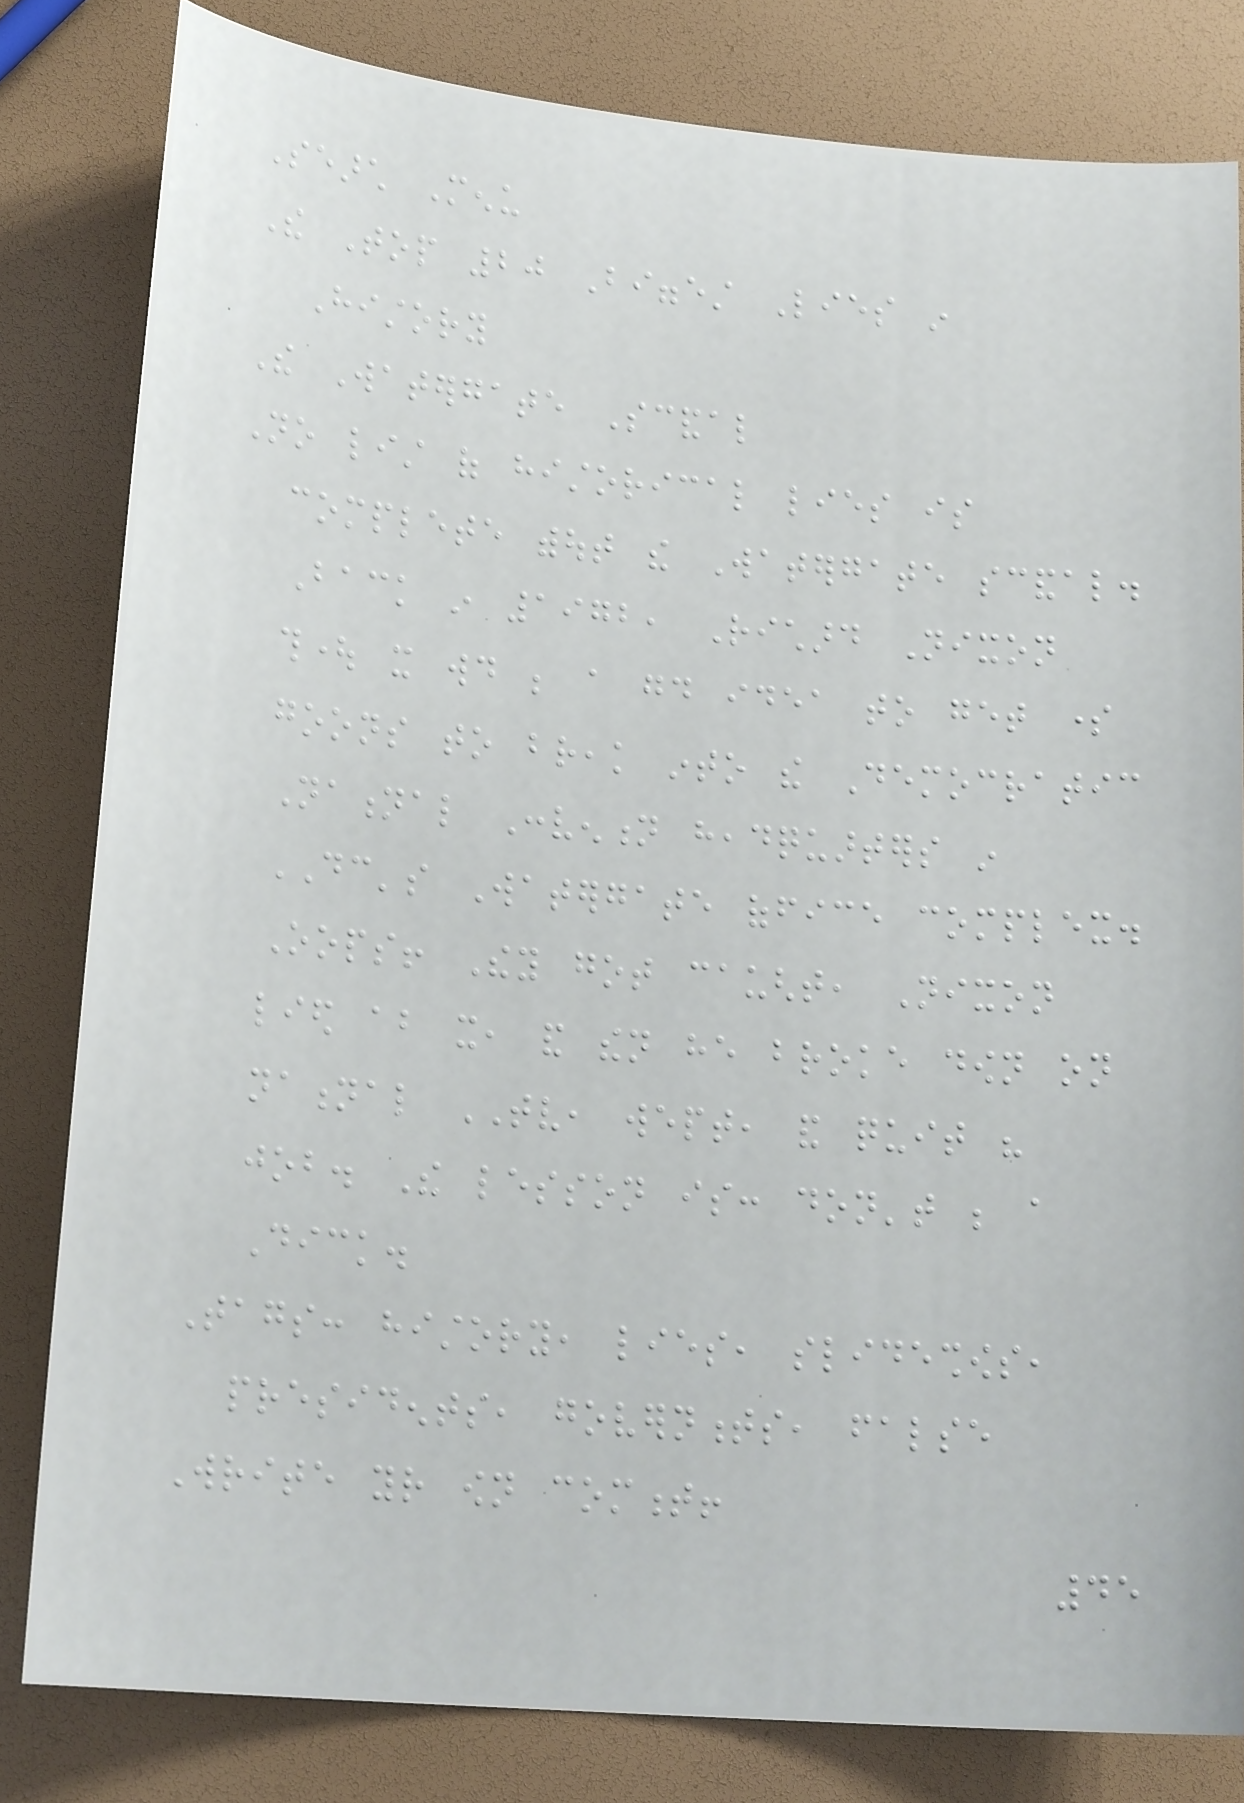Search Menu
The Top 20 Biggest Lies in
History
The Watergate Scandal
No list of historical lies is
complete without the Watergate scandal.
Back in 1972, Richard Nixon
thought it would be a good idea to get some
goons to break into the Democratic
National Convention headquarters in
DC's Watergate office complex.
Oops! They got caught, Nixon
lied about it, and then he broke down on
national TV, wept, and quit his
job. The lesson is: don't be a
Dick.
Tags: history, lies, slideshows,
presidents, governments, false
Write your own comment!
45
